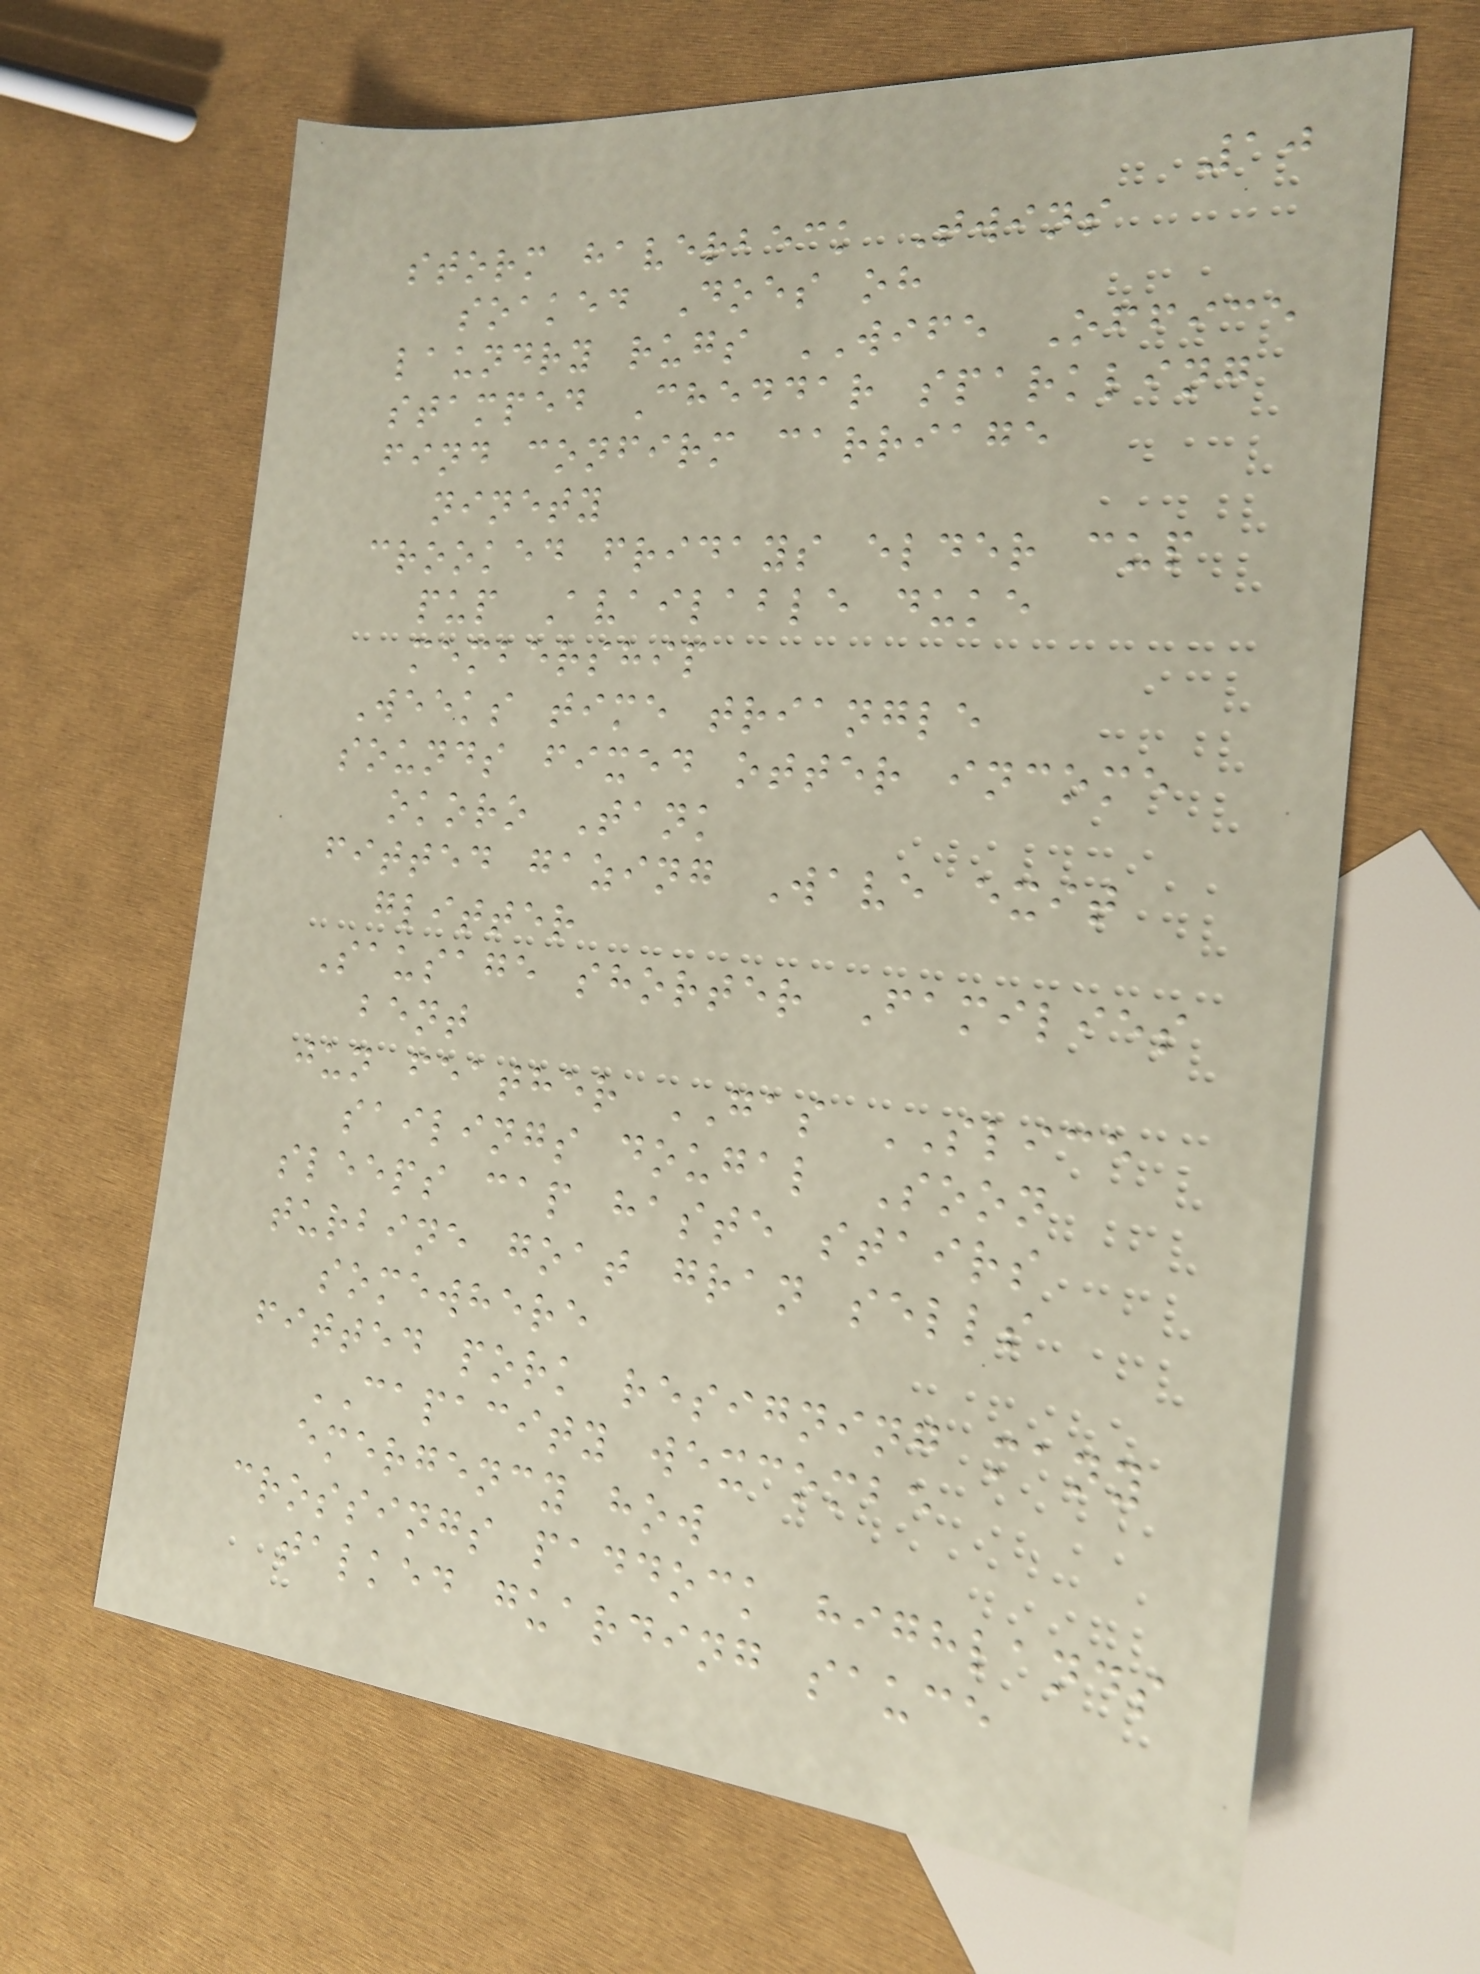10
storm haverbeck Twins
soaked Does oh
laundry rugs WIFE Office
stamped Cheddar sparkling
find confirm carriage
ninety
crooked fridays elder cup
pup Available duke
membership
Weeks time triangle
sounds fixed otter income
okoro Tank
fitted gazing Wave exit
glitter
Sausage shorter Families
bent
jun feather GAS SLICE
sailings dougal Soon
sleeps cap haste stairs
turbine goat gran sells
somewhere
fitted pork resigning many
CAPACITY wexcombe
emergency how
crossings paddock highlands
talked guarding sauce
